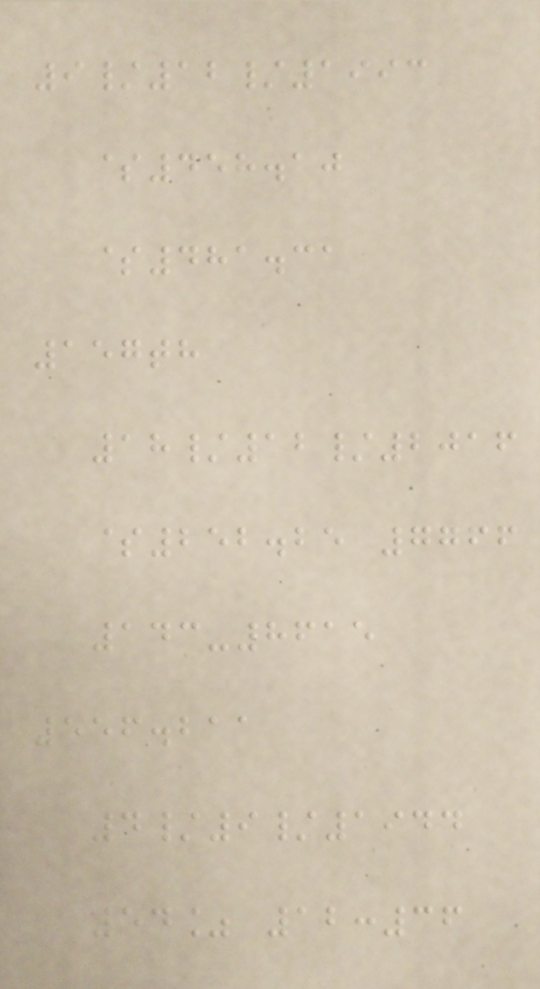9/12/1993
$458.10
$481.31
157th
18/12/2016
$252.25 7766
143-8615
556.211
4/9/1944
54% 12:36
